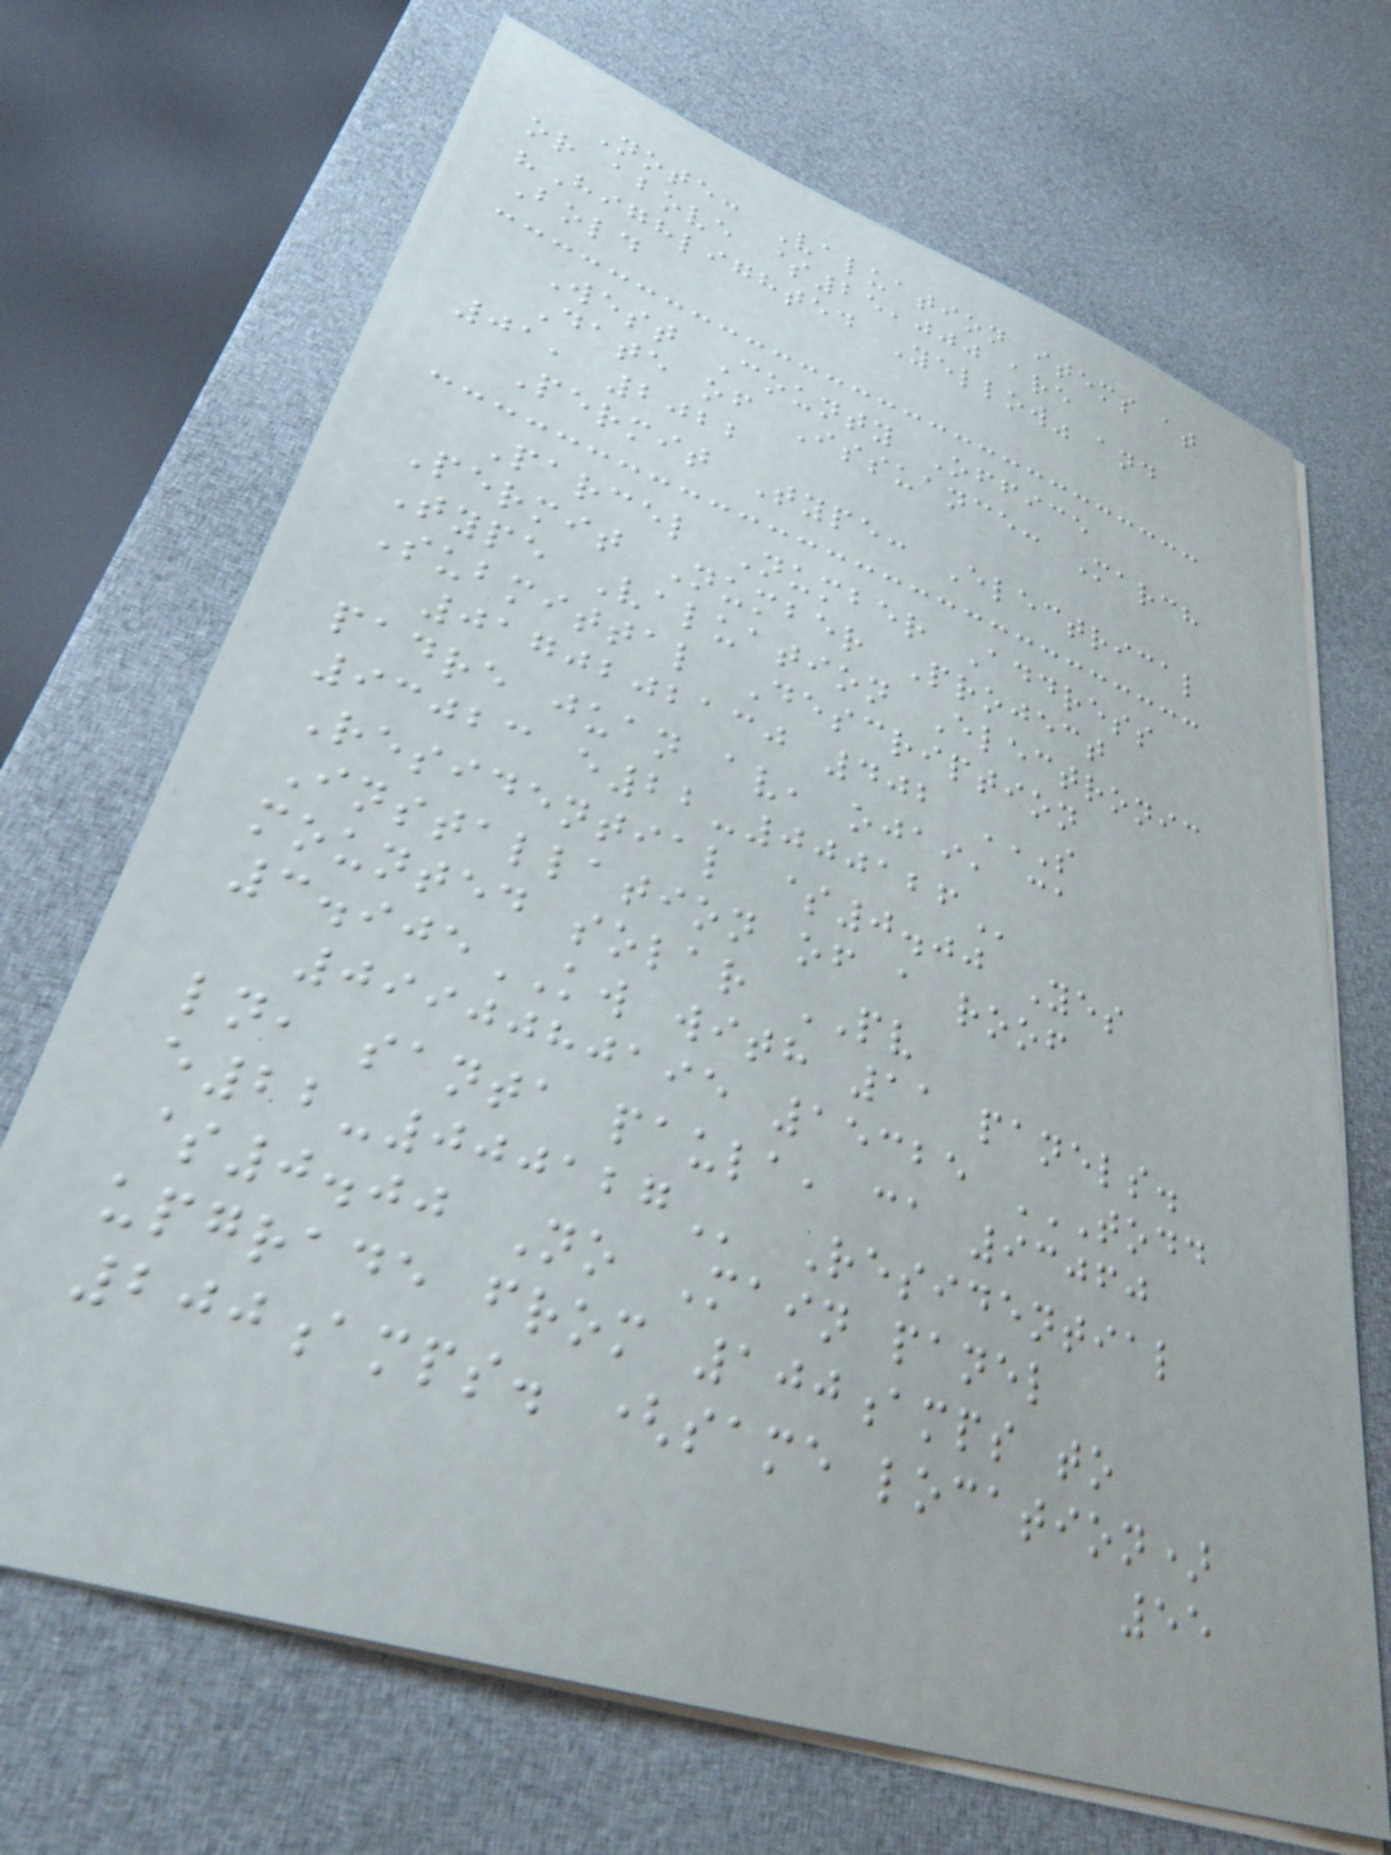Note: Valuation items at
or above $25,000 are
"Highlighted Yellow" and
Bold
West County Office
Date of Issuance: March
01, 2022
Permit Type: Electrical
Parcel Number Address
Permit Number Project
Type Valuation Electronic
Submittal Description
0170202130 402 S
PADRE JUAN AV, OJAI, CA
93023 E22-000126
Residential $0.00 Yes
Installation of a roof
mounted solar PV
3.905KW with 11 panels.
0990080195 15325 TODD
LN, SANTA PAULA, CA 93060
E22-000127 Residential
$0.00 No Main panel
upgrade from 100amps to
200amps. (same location)
55
